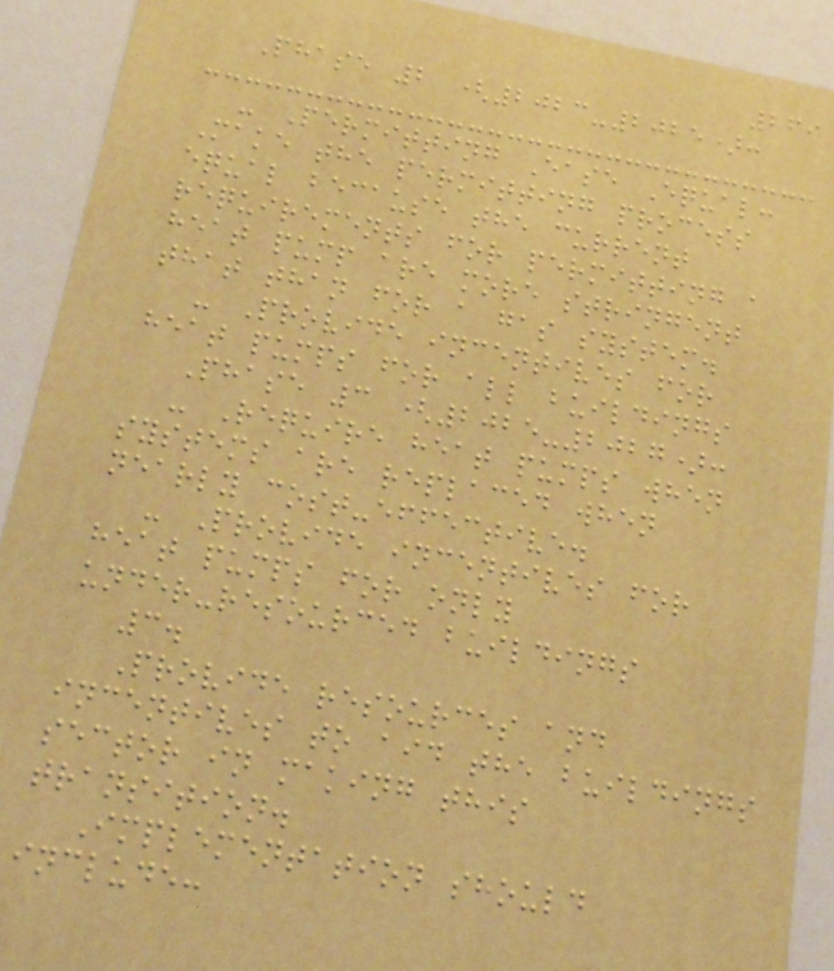269
Phase 2 (2023-2025):
- Permitting Ease Equal:
Make the permitting process
equal because the current
requirements for permitting a
heat pump are more stringent
that than for a gas system.
- Provide incentives for
heat pumps for all buildings
Phase 3 (2025-2027):
- Require heat pumps when
systems are replaced when
nearly cost-effective.
- Provide incentives for
heat pumps for only
under-resourced buildings
3.
Provide resources and
incentives to aid the buildings
sector in making this
transition.
Implementation should
include:
